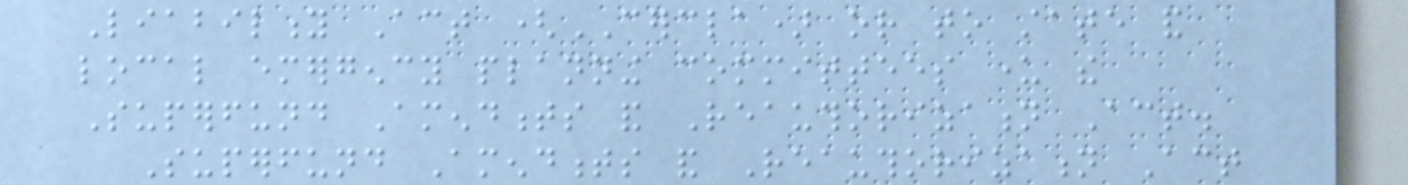Liability Act (CERCLA) or to state and
local emergency planning committees under the
Superfund Amendments and Reauthorization Act.
Superfund Amendments and Reauthorization Act
